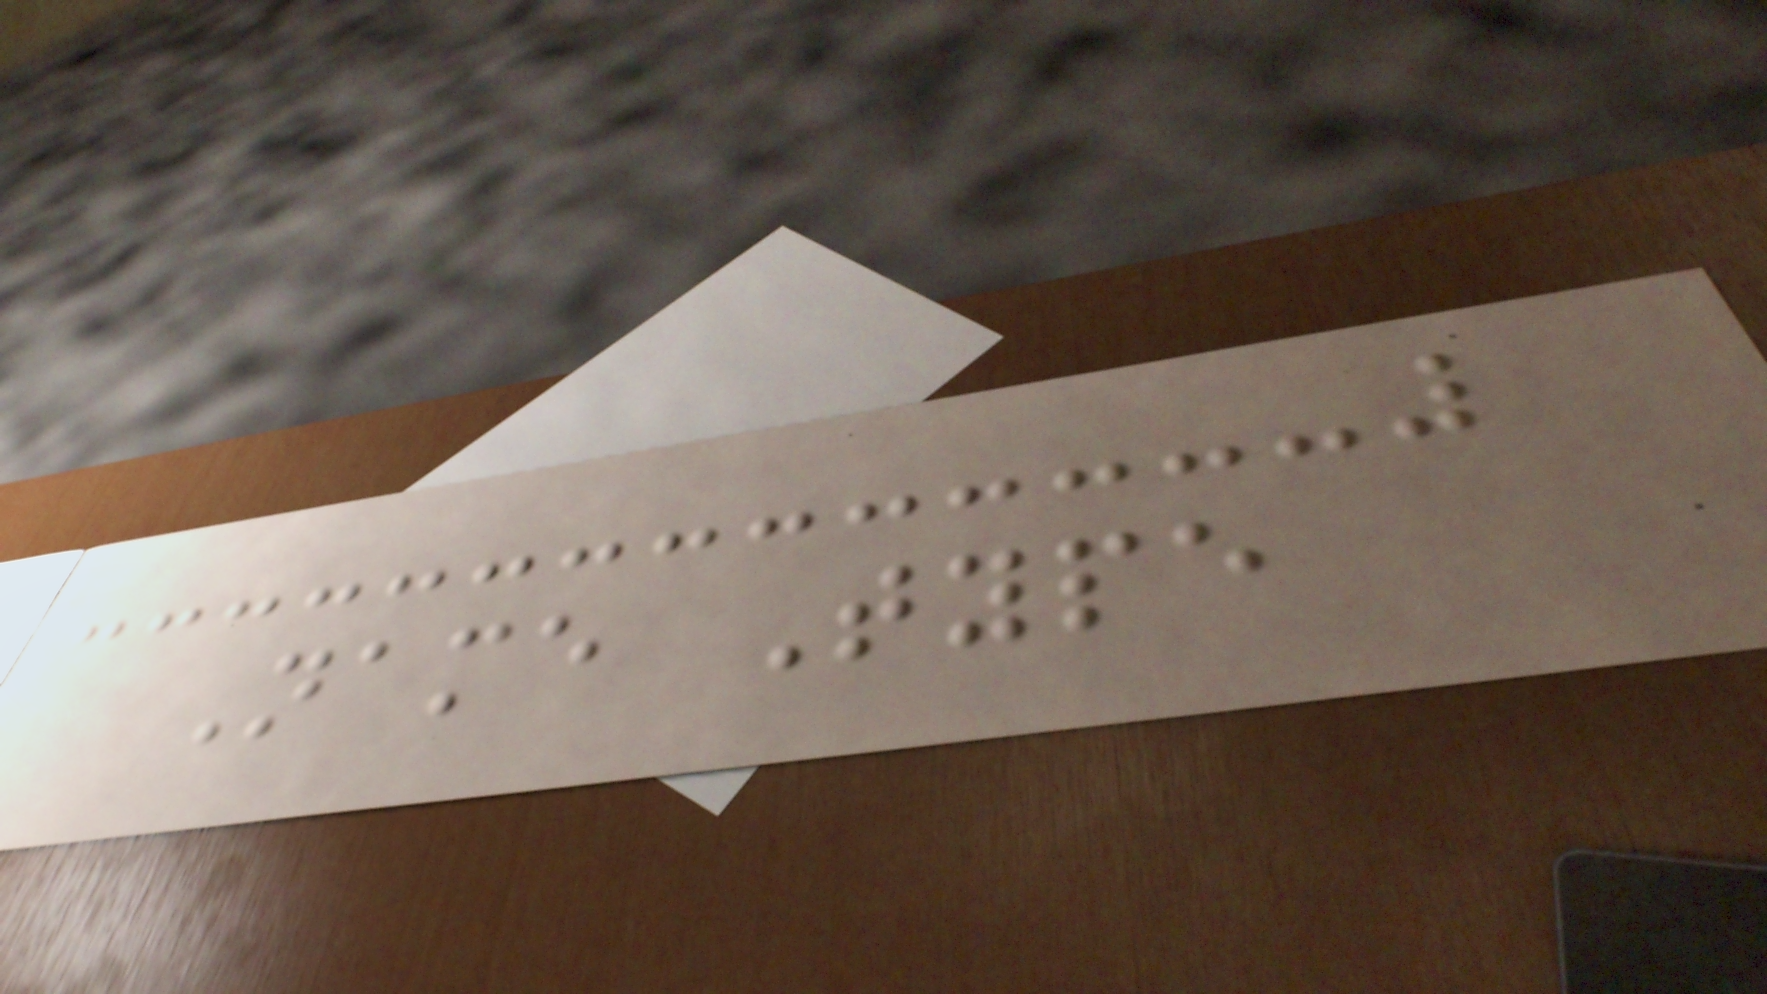Name Type
